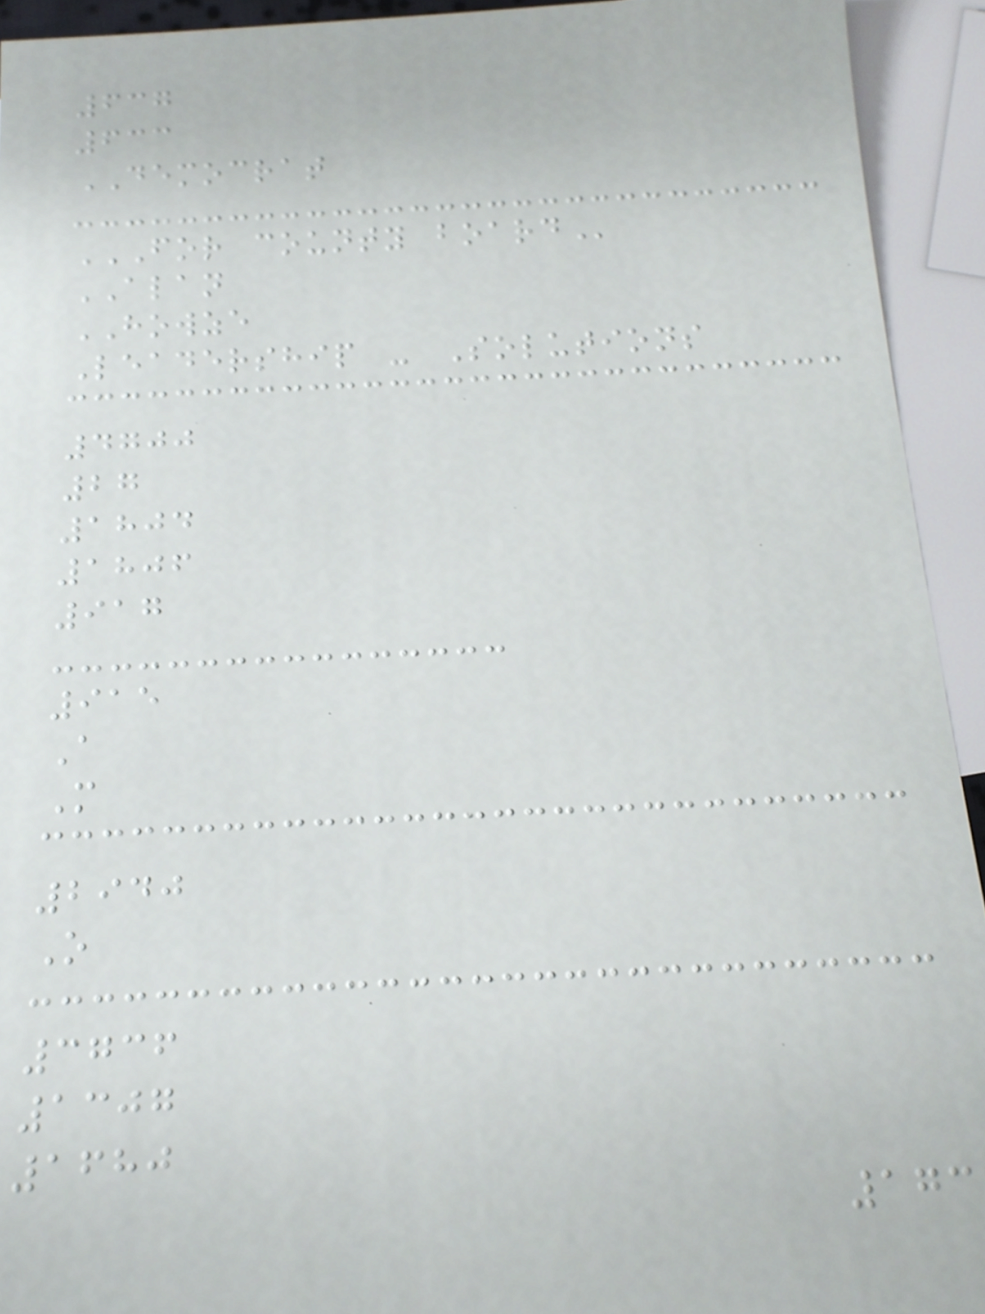637
633
DEMOCRAT
FOR COUNTY BOARD
ALAN
HOWZE
Leadership - Solutions
4700
27
1804
1806
917
915
A
M
2940
O
3736
1307
1680
173
